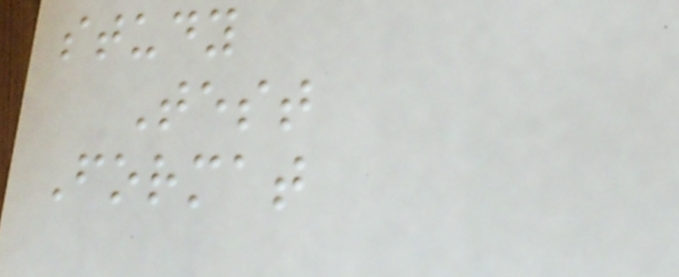study
Test
Format
